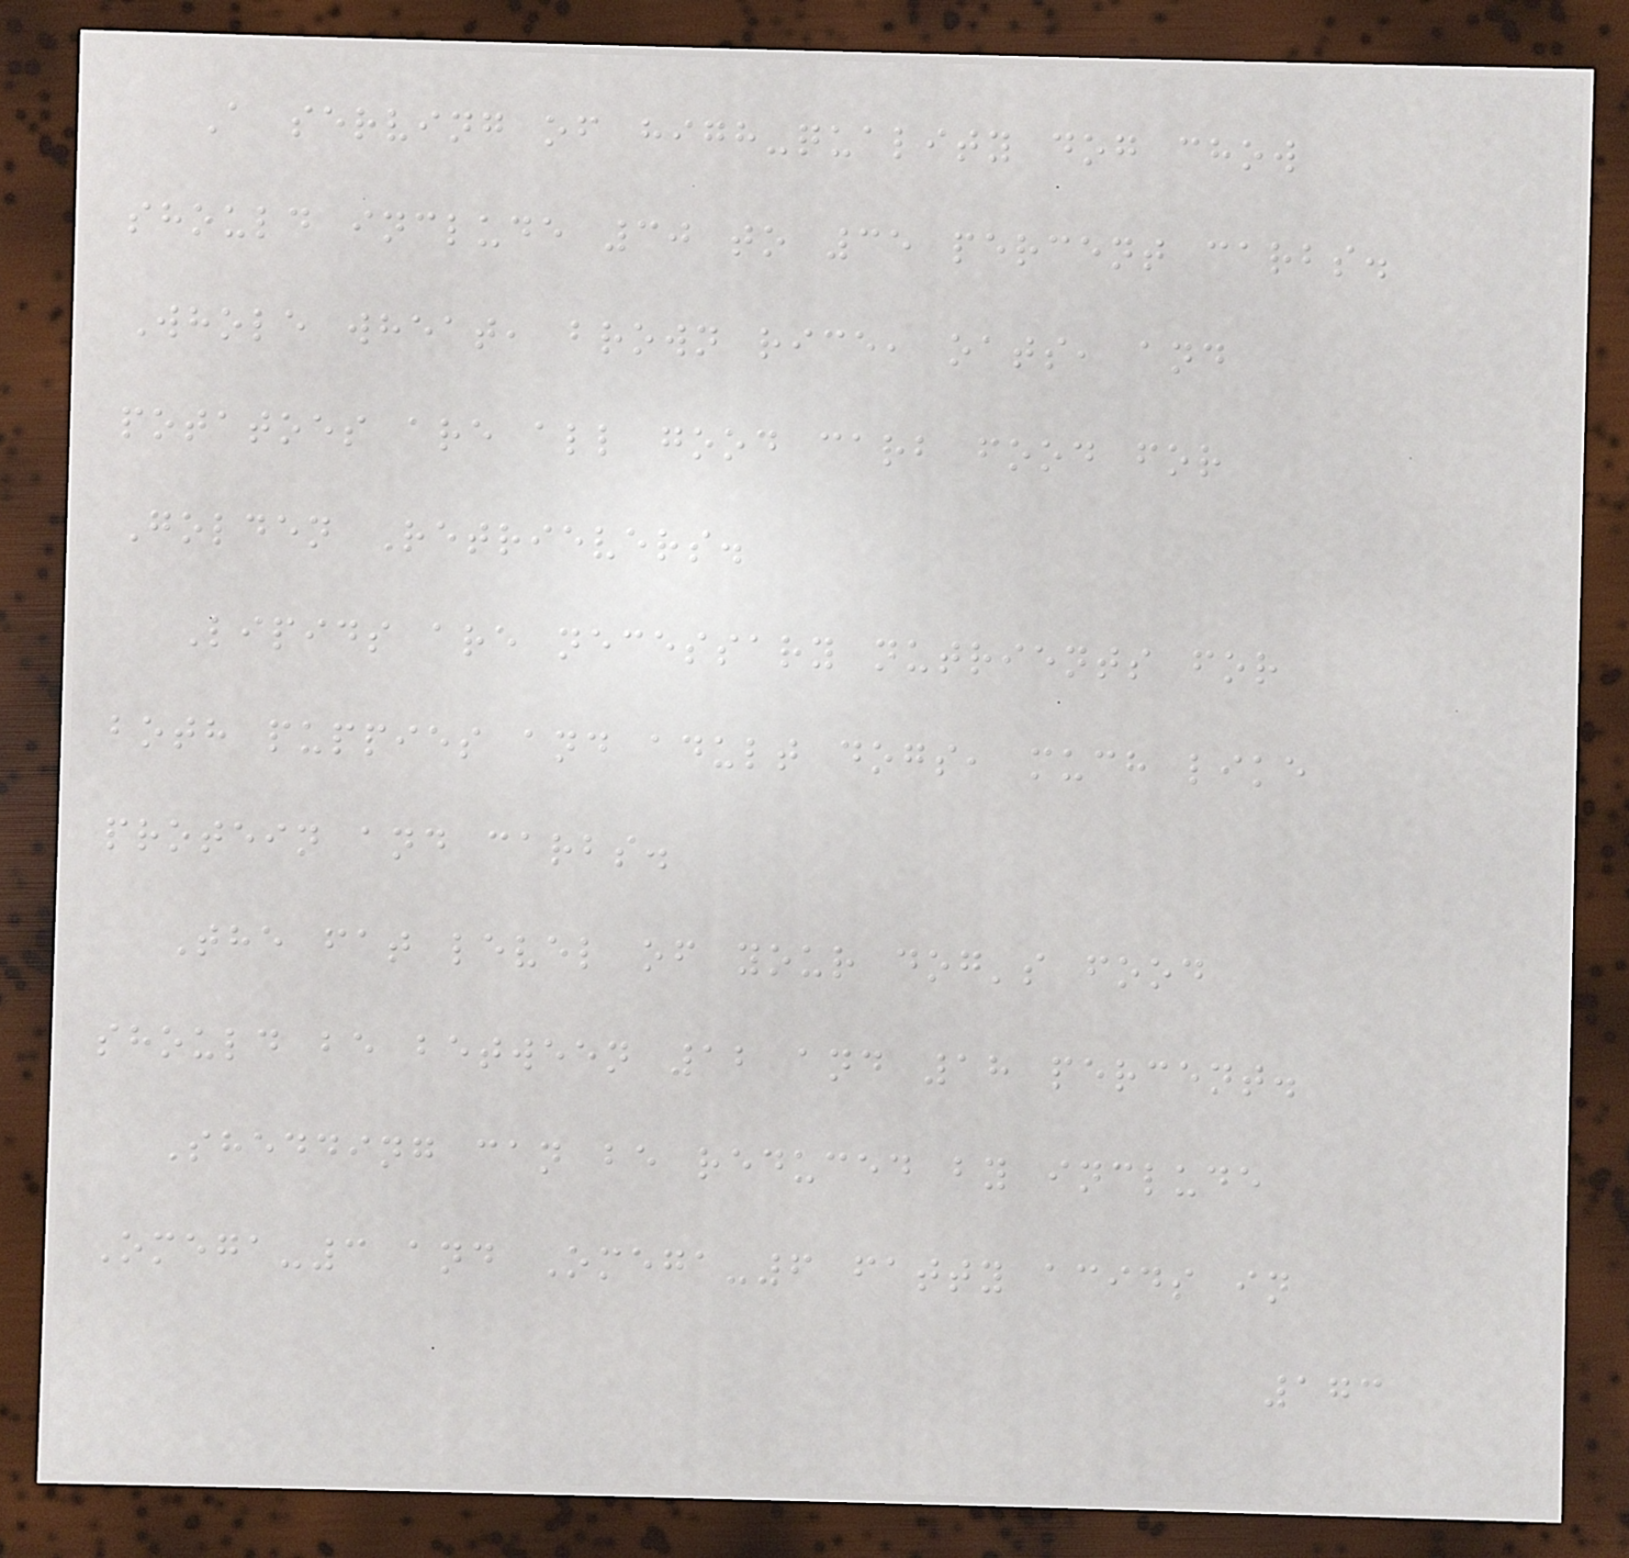A serving of high-quality dog chow
should include 30 to 35 percent carbs.
Whole wheat, brown rice, oats, and
potatoes are all good carb food for
Golden Retrievers.
Lipids are necessary nutrients for
both puppies and adult dogs, much like
protein and carbs.
The fat level of your dog's food
should be between 12 and 18 percent.
Shedding can be reduced by include
Omega-3 and Omega-6 fatty acids in
173
